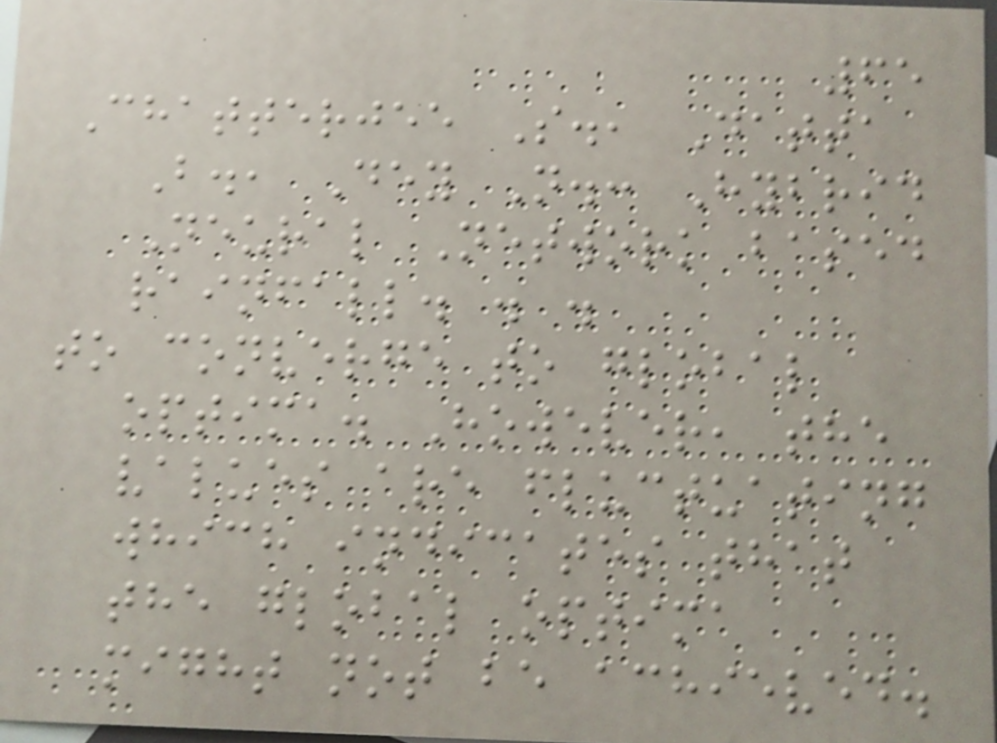65
Chatterjee S., Datta
B., Dey N.: Hybrid
Neural Network based
rainfall. . .
to converge to global
optima. However, the
values are fluctuating
which indicates that
the global optima
might not be achieved.
